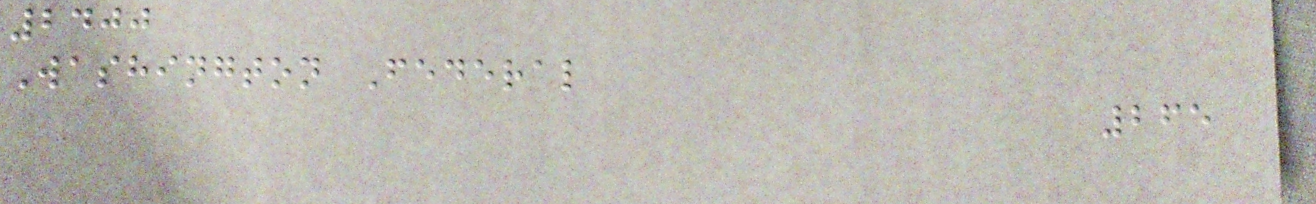2400
Washington Federal
265
